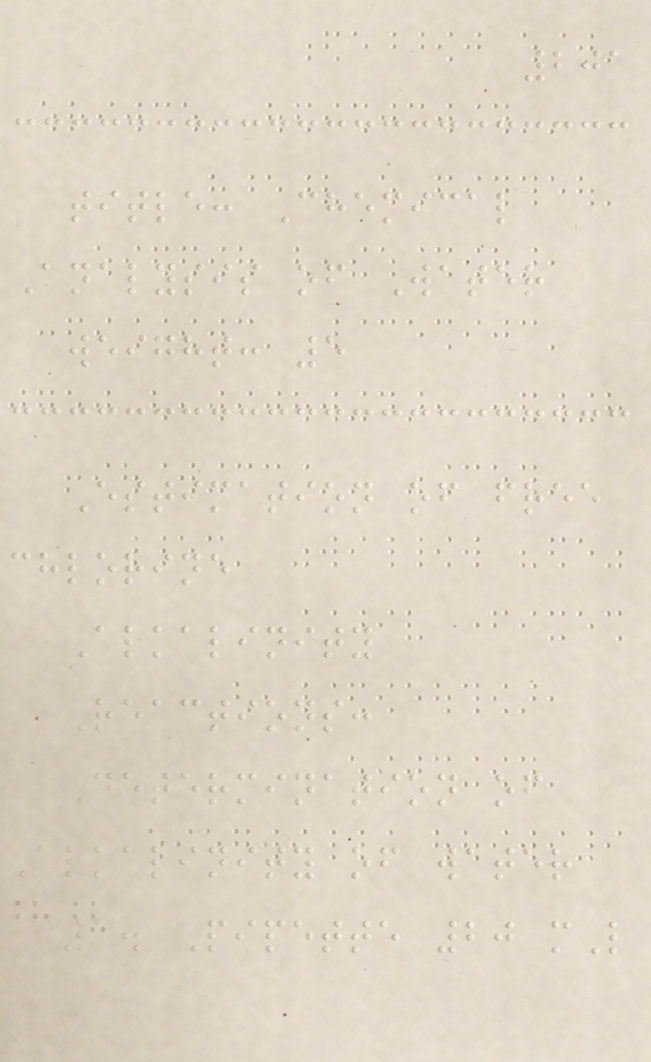201
title: Chemical
Analysis of Water
weight: 5
Estimation of free
chlorine
Alkalinity
Reactions:
Determination of
Alkalinity of water
1. Pipette 20 mL
